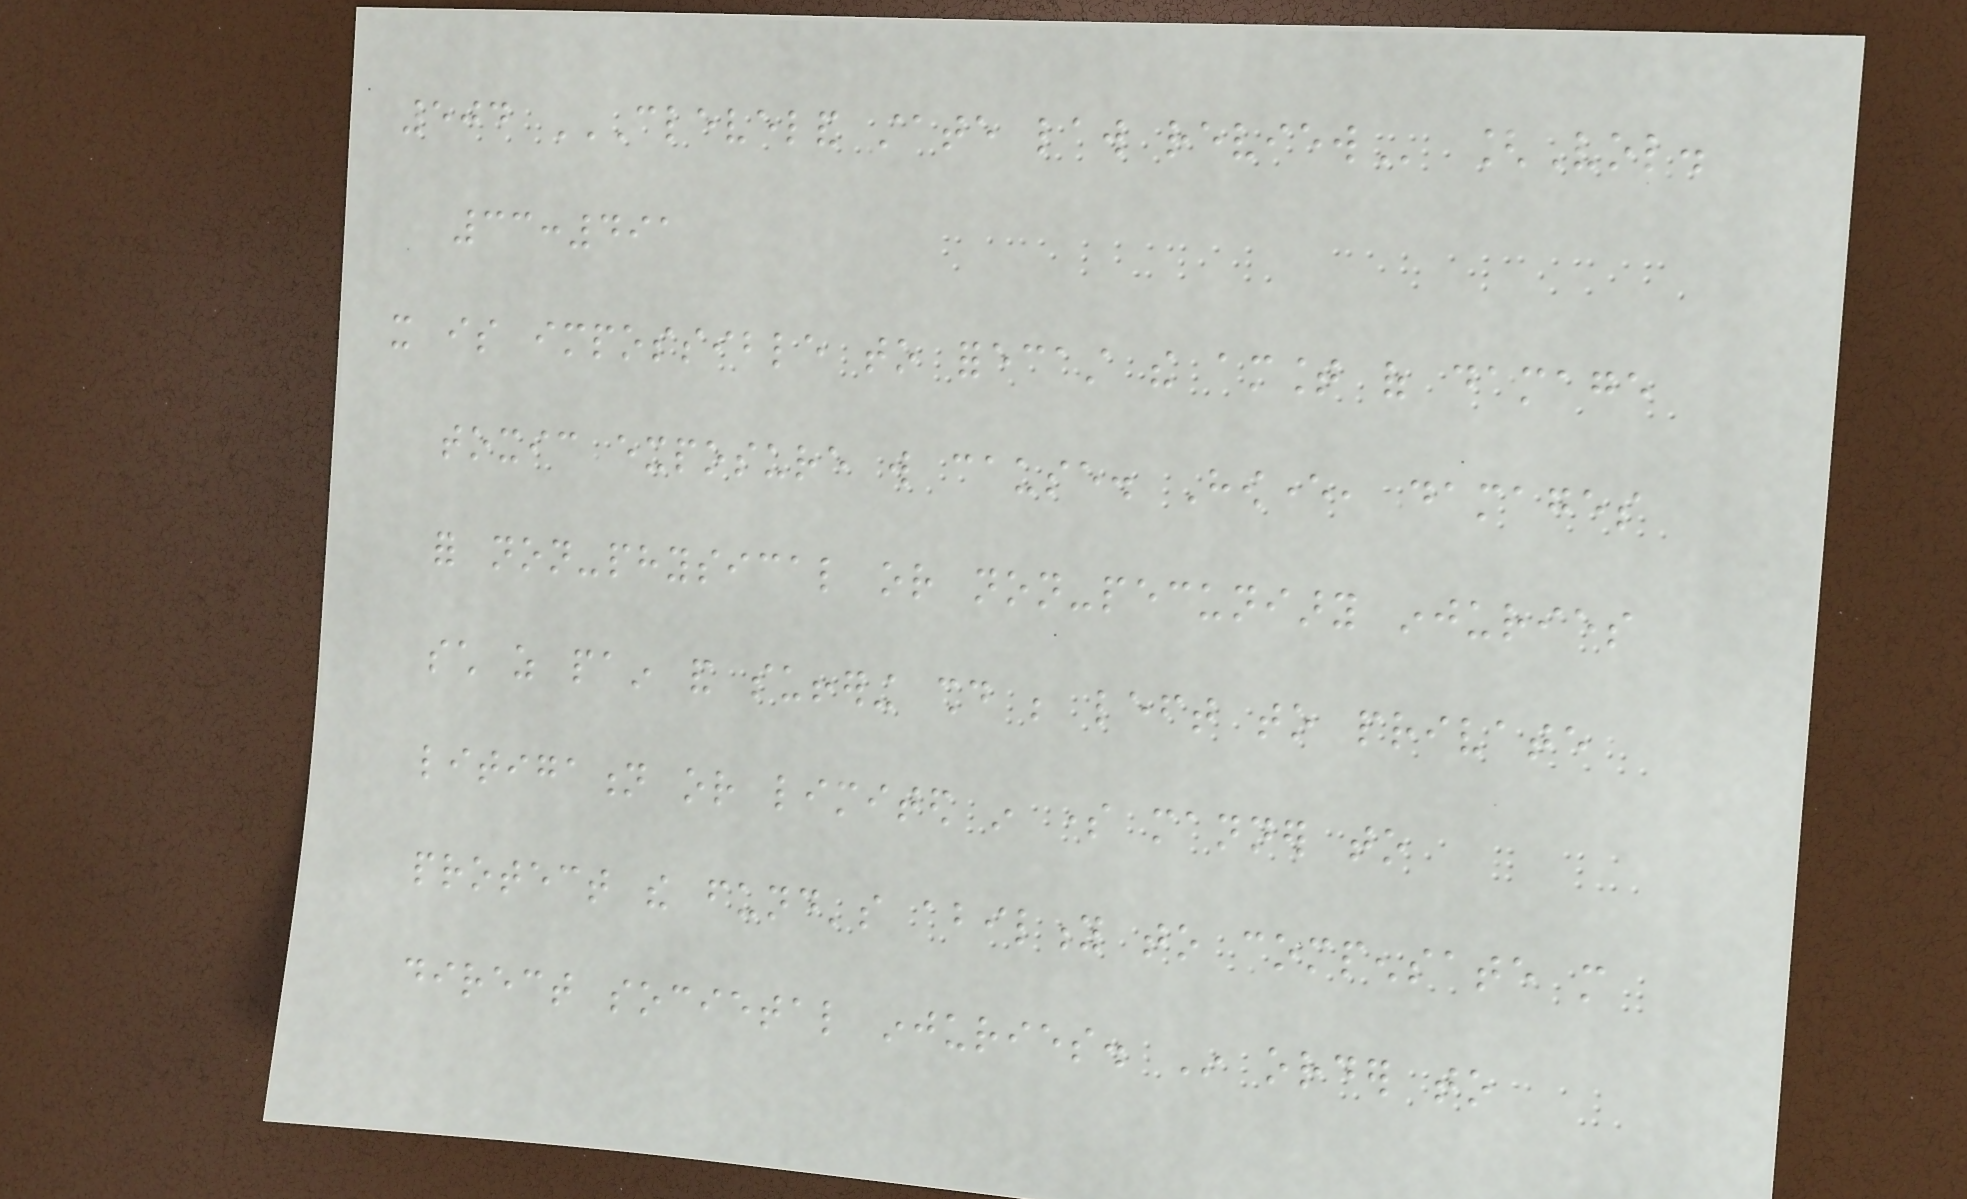504 CLEVELAND STATE LAW REVIEW [Vol.
33:491
it is impossible to forecast the amount of damage
toxic exposure will cause. However, damages
for non-physical or non-pecuniary injuries
such as pain and suffering should be left to private
litigation or limited in some manner to
protect the fund's ability to compensate more
direct societal injuries. In order to
